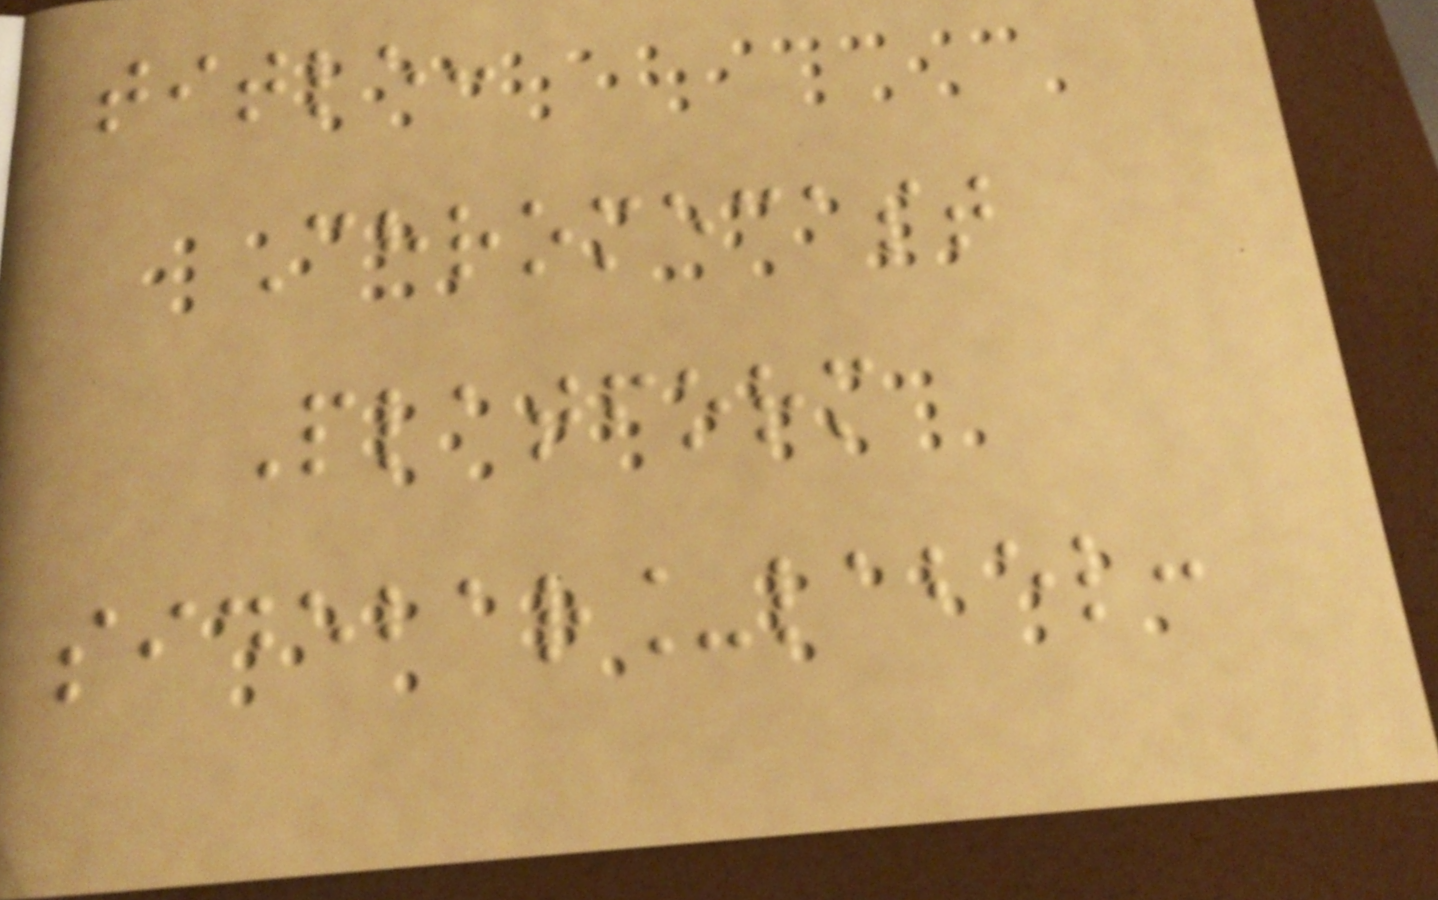title:
Chromecast
Platform
sidebar_label:
